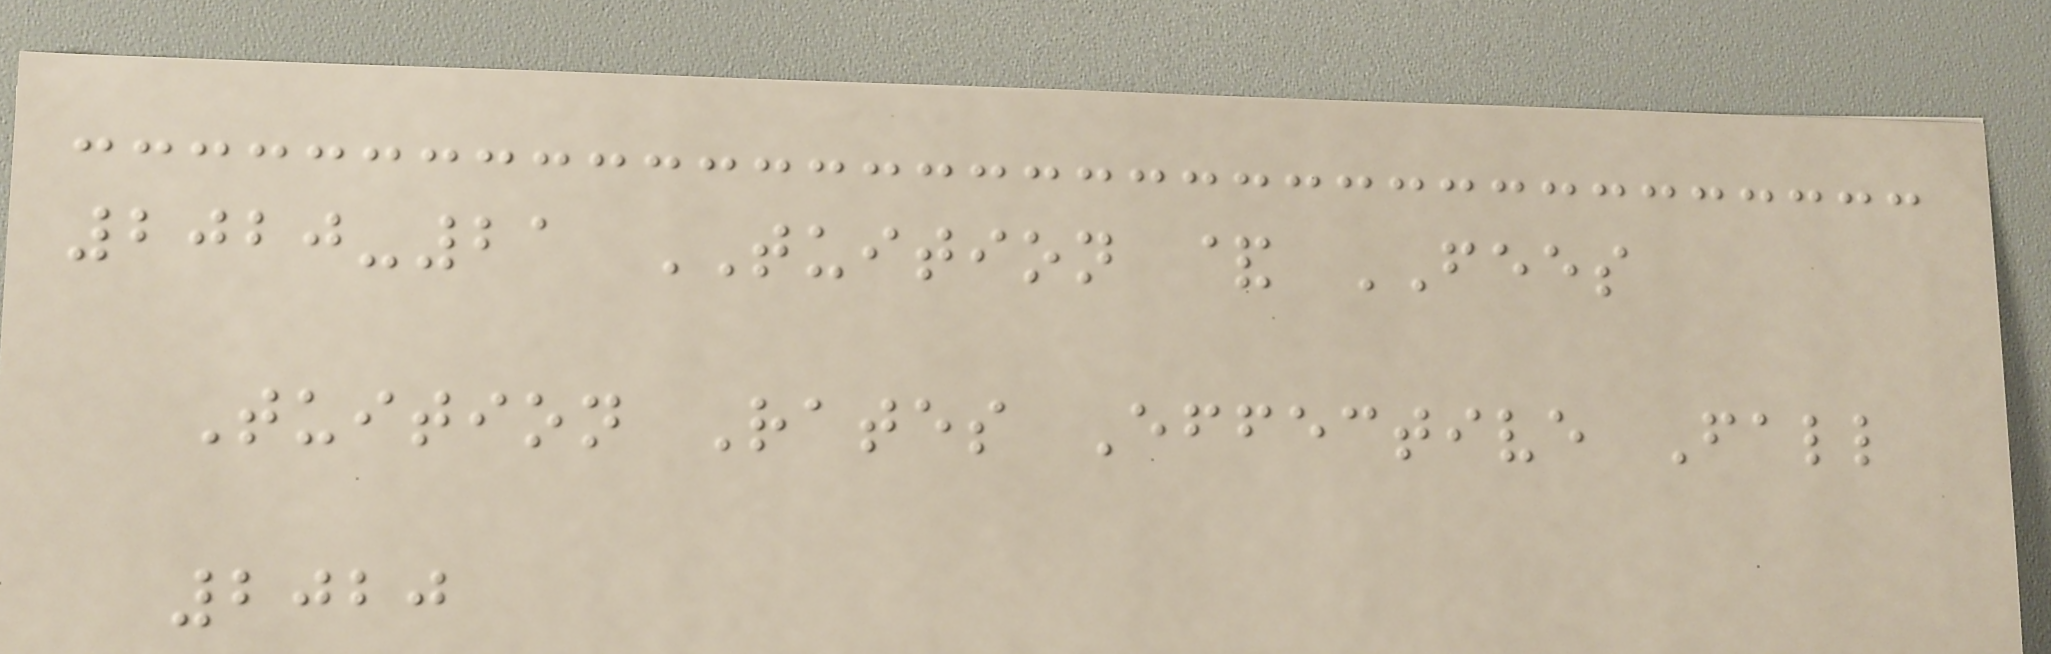2020-21 TUITION & FEES
Tuition Rates Effective Fall
2020
